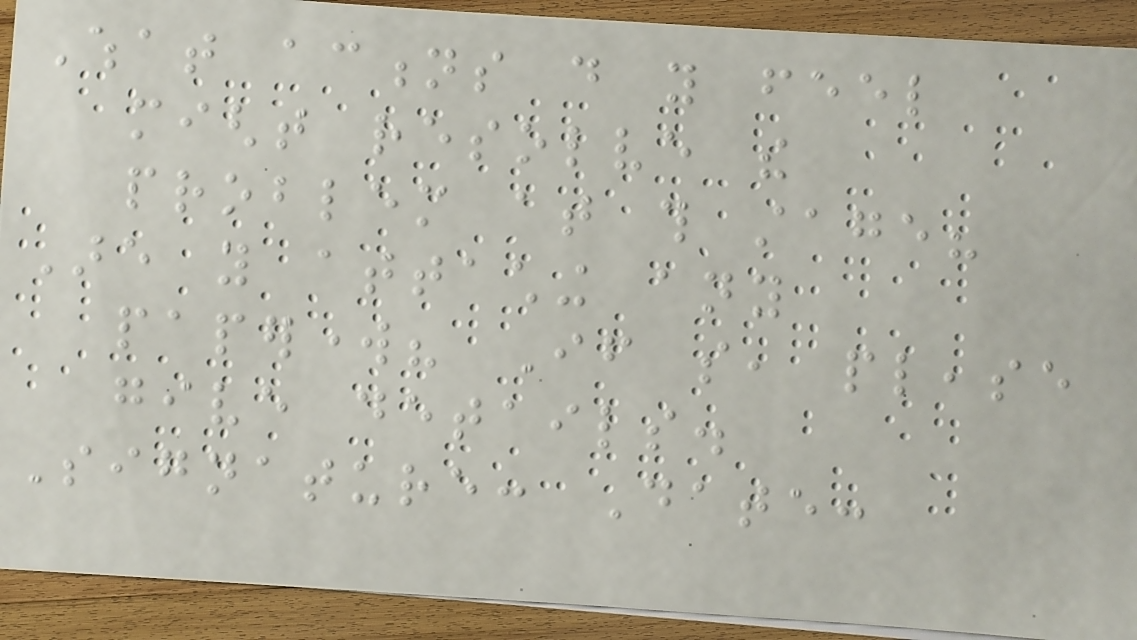What actions do you feel
might resolve the
problem at this stage?
Are you attaching any
paperwork? If so, please
give details.
Signature: Date:
